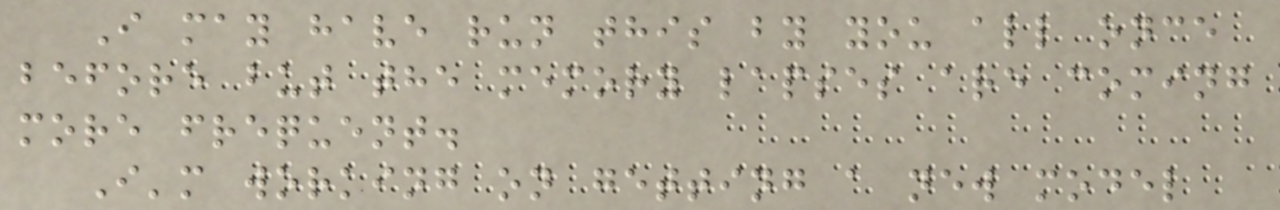I may have run this by you all once
before but the memory lapses are coming
more frequent.
I'm working on getting a new model
